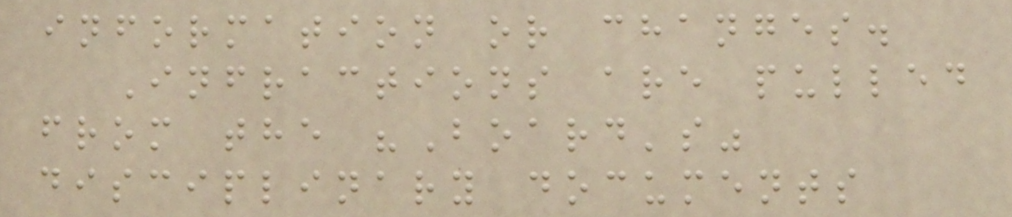information or changes.
Infractions are pulled
from the "Board's"
disciplinary documents
